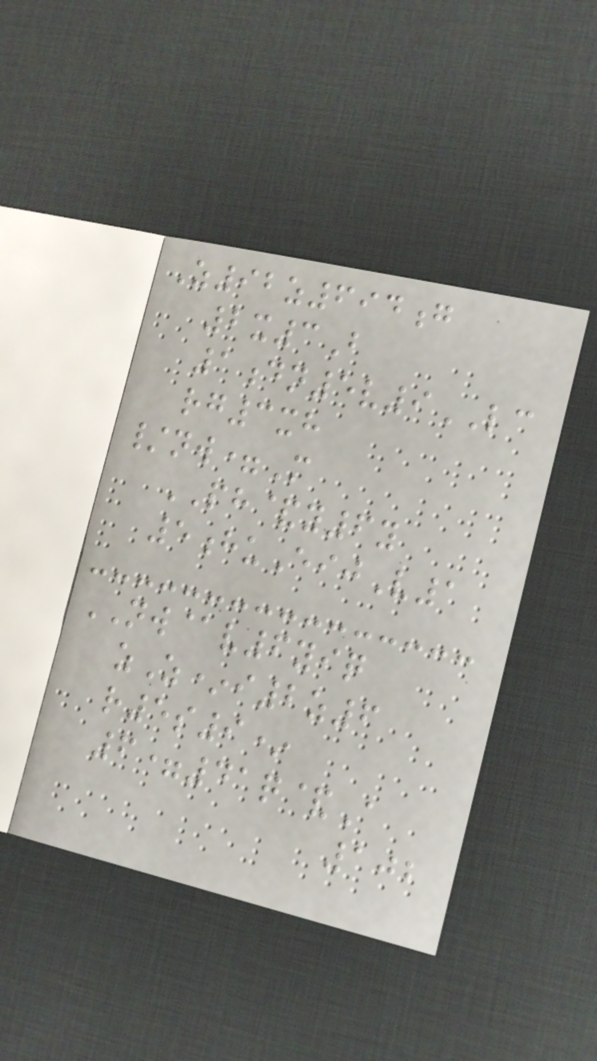Z92z694g
2x3B
1dn5v9LC
rg3xh
/nw=M
PH&y6y
5huEijV1
NW@v6yiq
zZ*i2z6
r5s9*
6=41q&A
102
